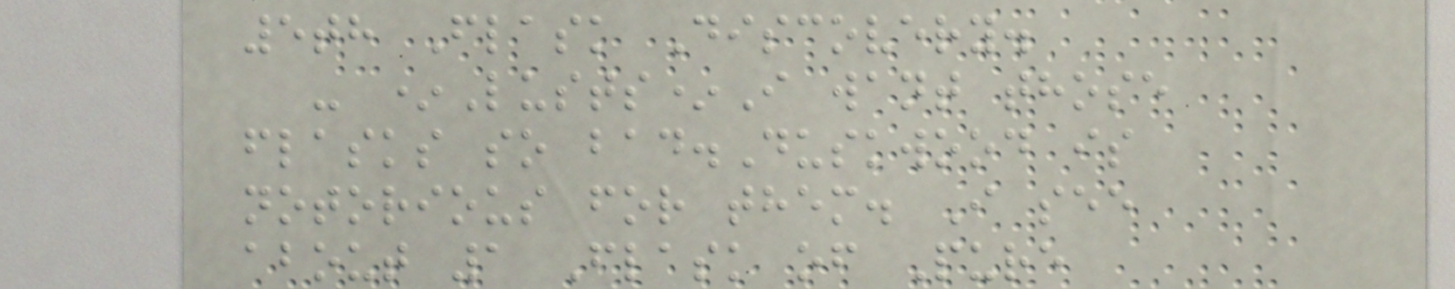5th Flask Discovery.
- *Lusts*I want those
flasks so bad.Duskwood is
notorious for them. I see
about 1 Flask of Pure
